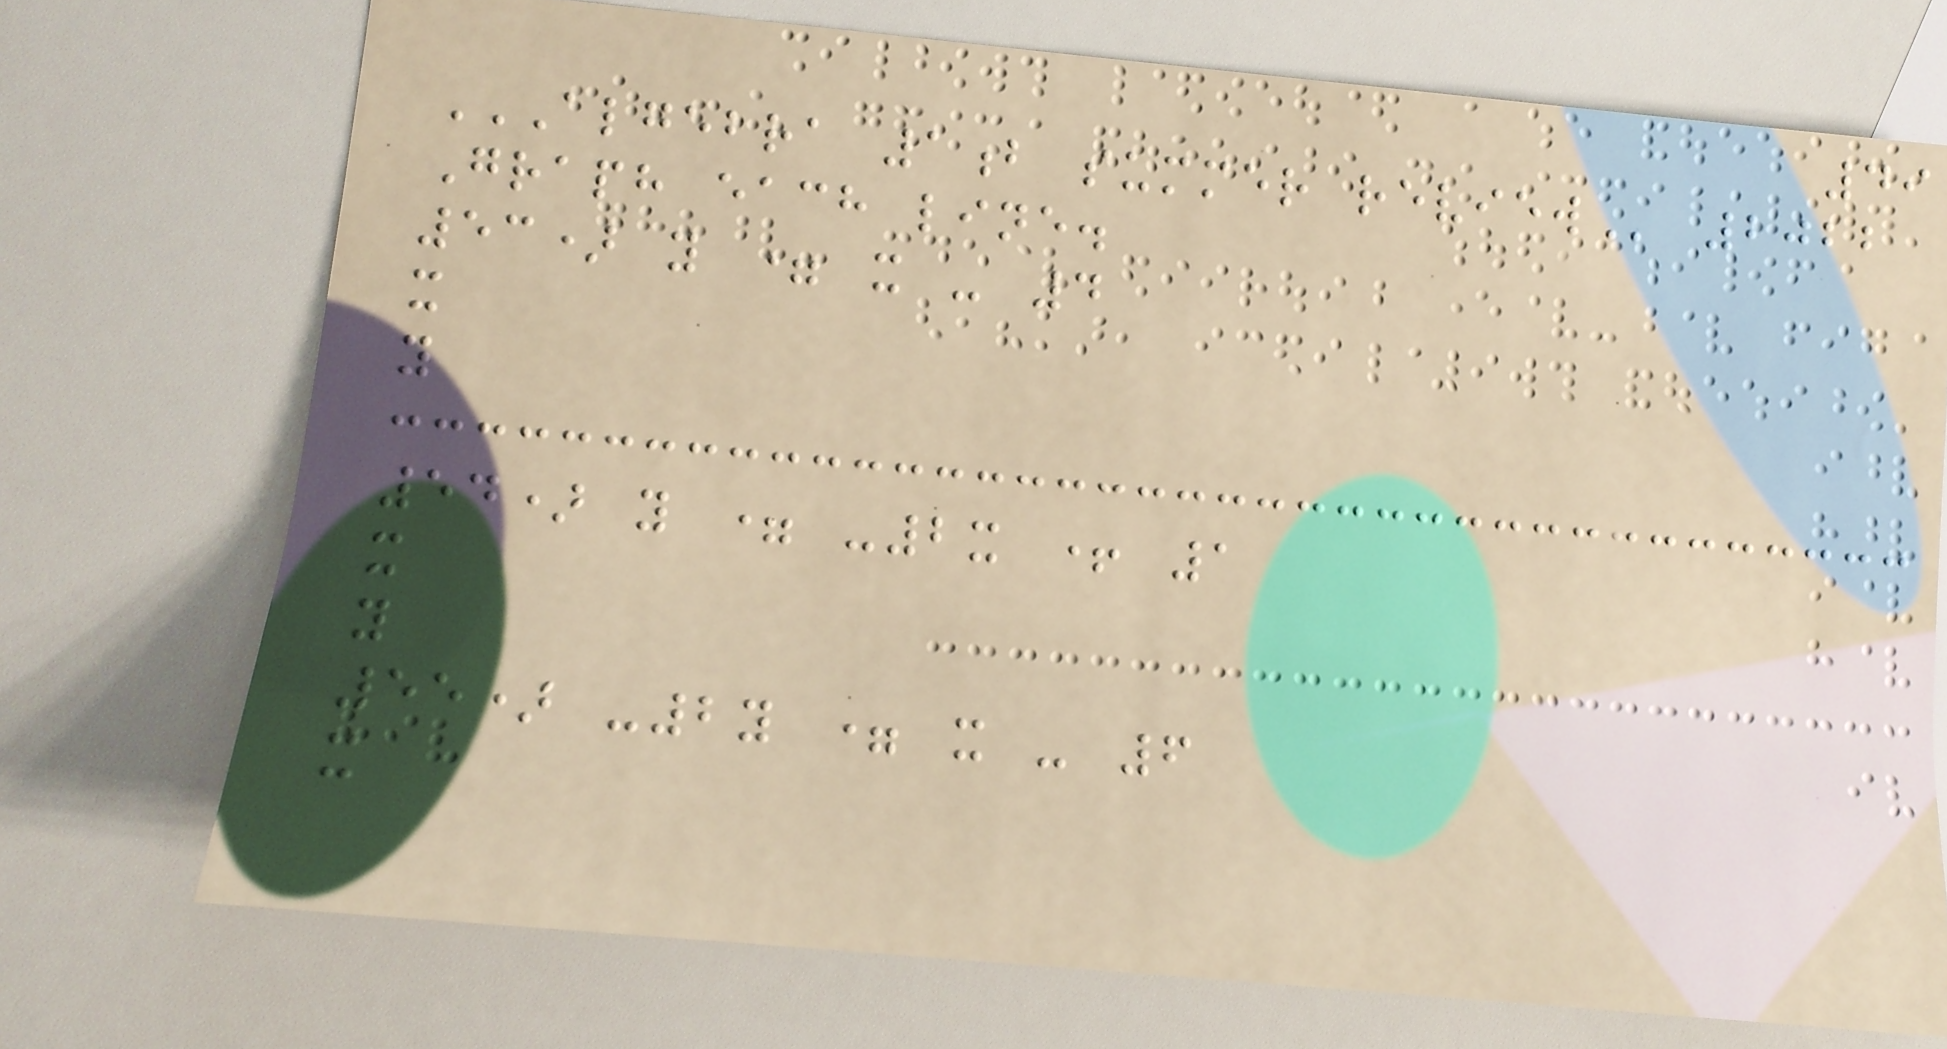49
ALGEBRA 1B SUMMER REVIEW 2022
Graph each line.
53) y = x - 4
x
y
54) y = -2x + 1
x
y
55) -2y = x - 6
x
